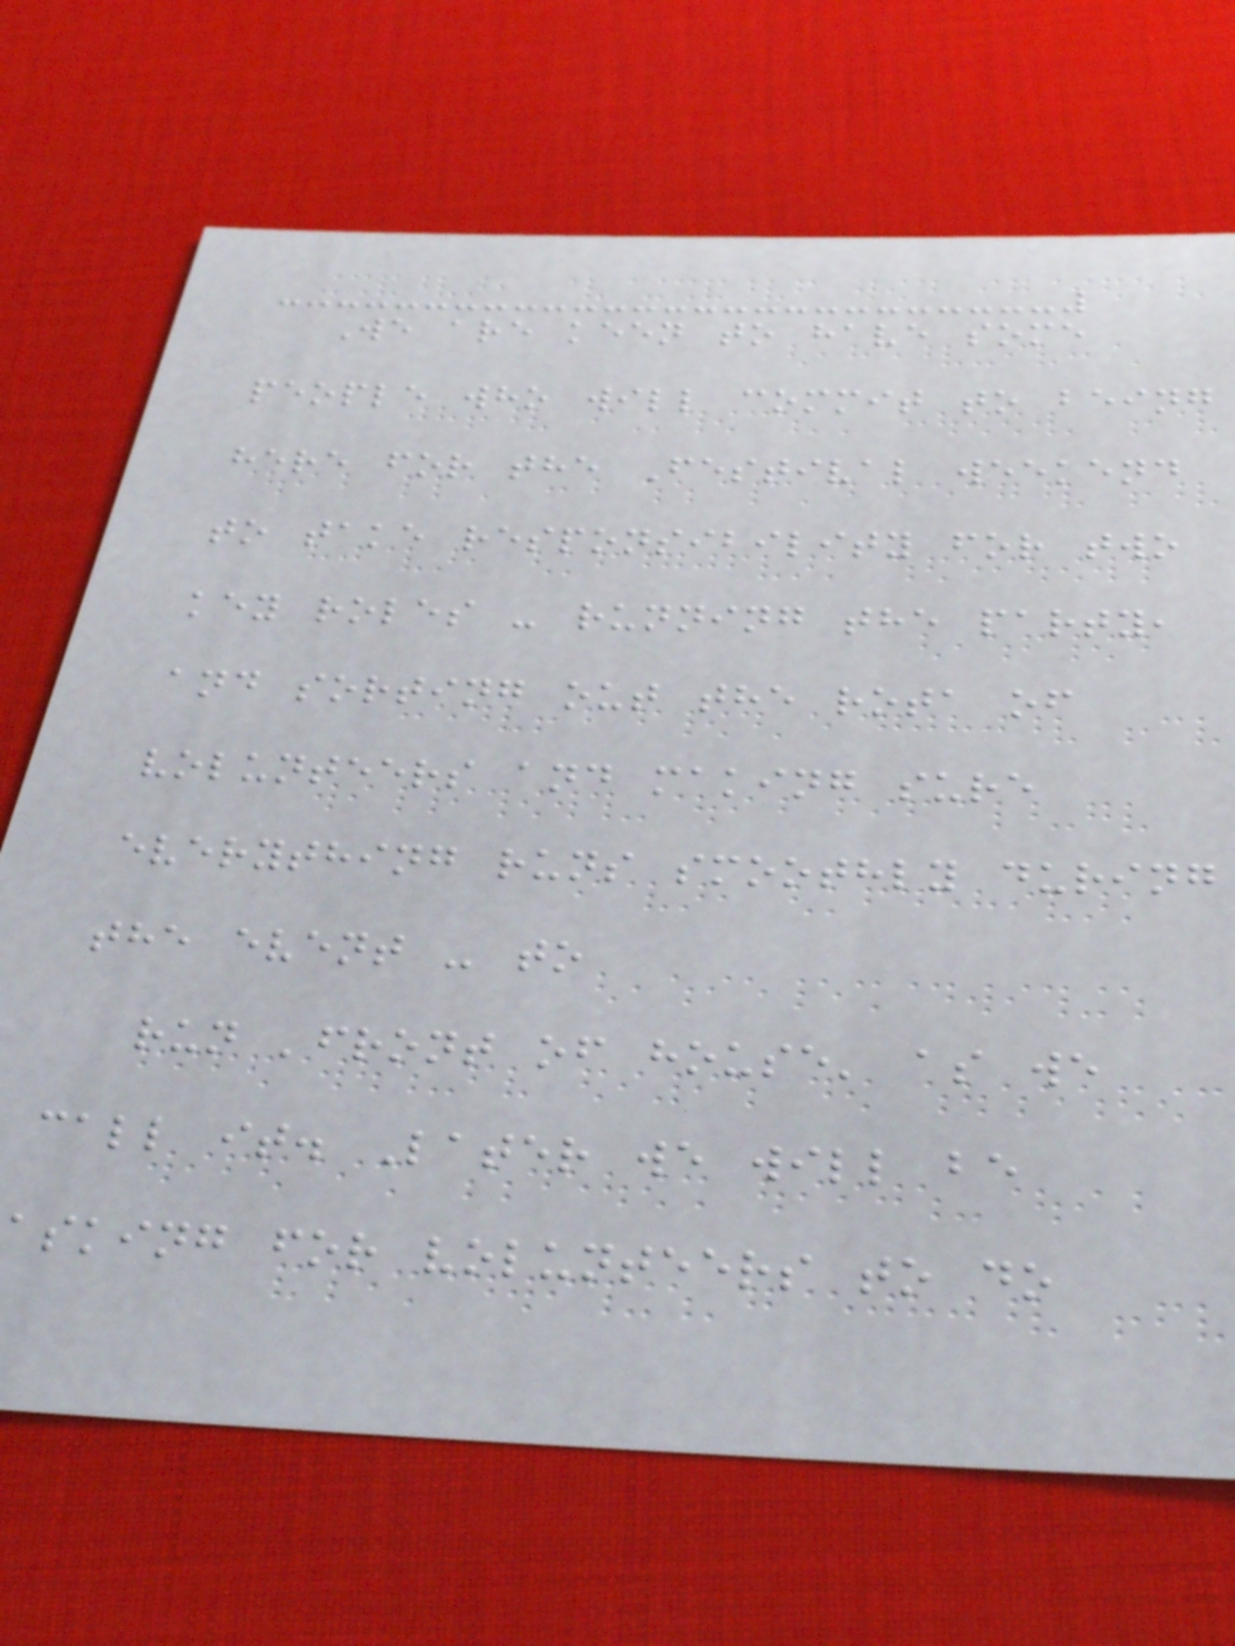We are keen to have some
people who will commit to being
here for the Festival weekend
to take responsibility for two
key roles - running the party,
and sorting out the rota of
volunteers and making sure
everything runs smoothly during
the event - to
run 'front of house' as we
call it. Later we will be
asking for volunteers to do
